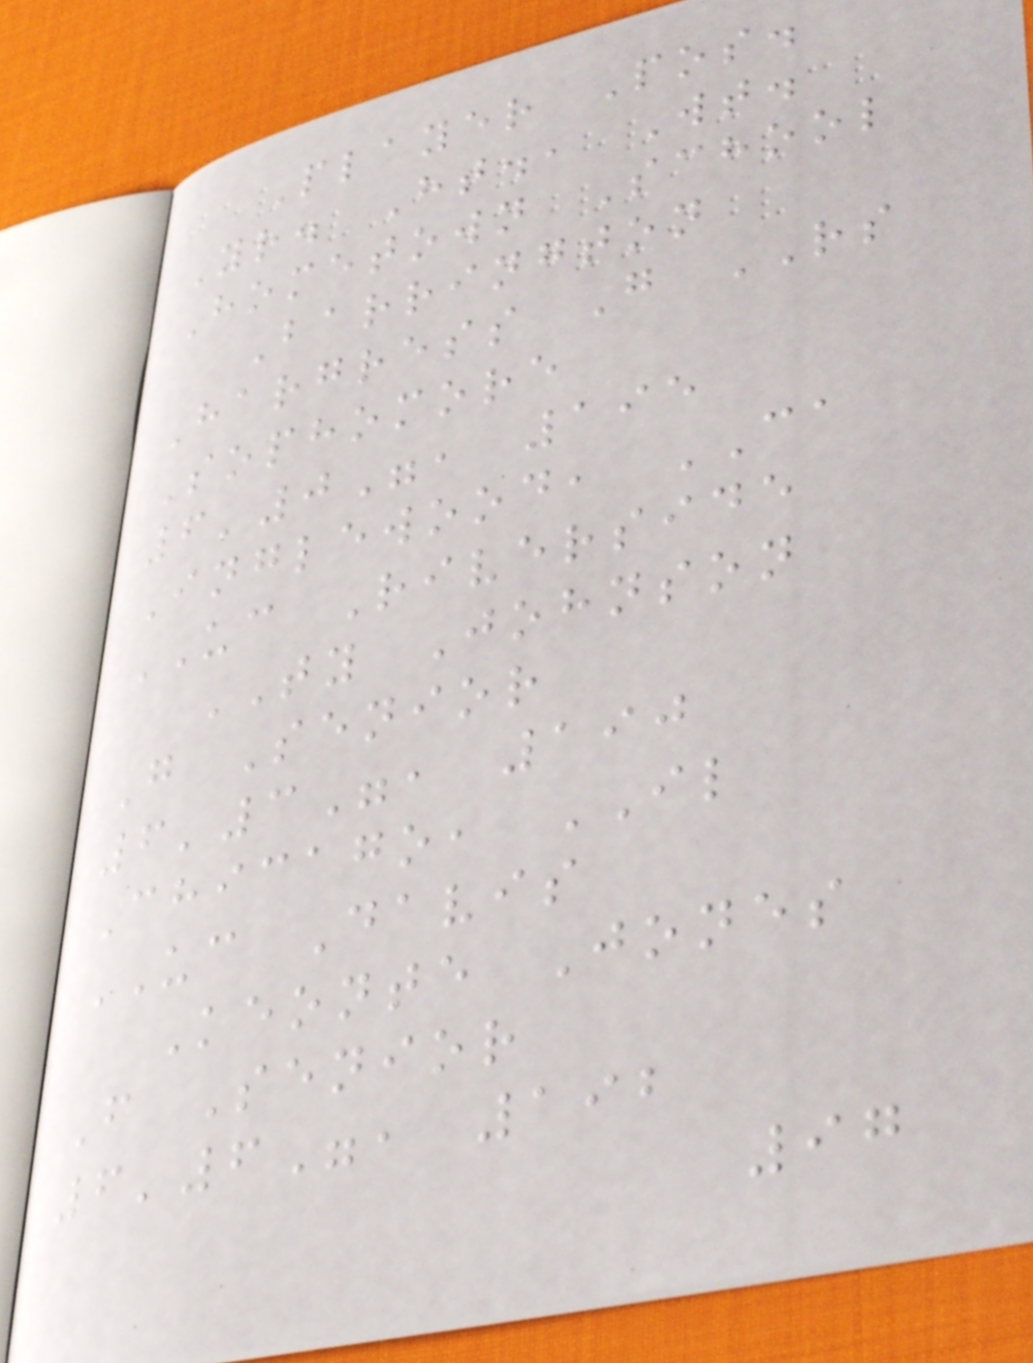Player Pos.
Yr. Ht., Wt.
Hometown School
Barrington
Hargress G RS
Sophomore
6'0", 195
Inglewood, CA
UC Riverside
TY Johnson
G Senior
6'3", 190
Chicago, IL
UC Davis
Keonte Jones
F Senior
6'6", 192
97
